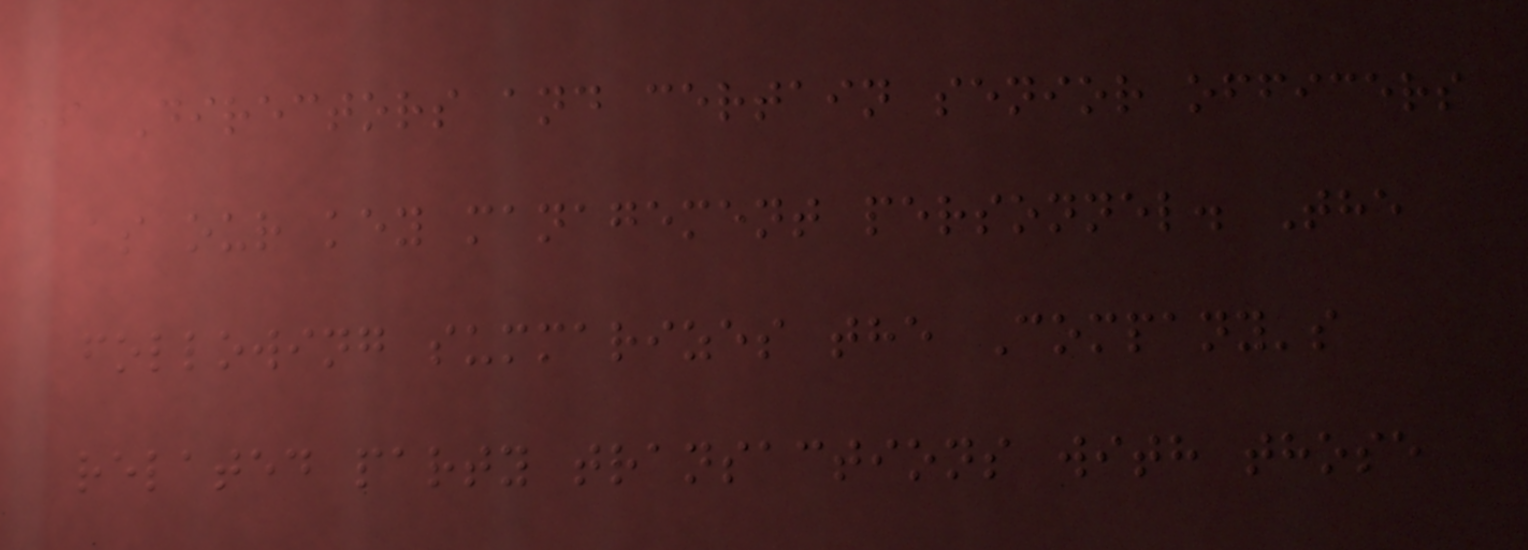of Directors and certain senior officers
as our key management personnel. The
following summarizes the Company's
related party transactions with those
